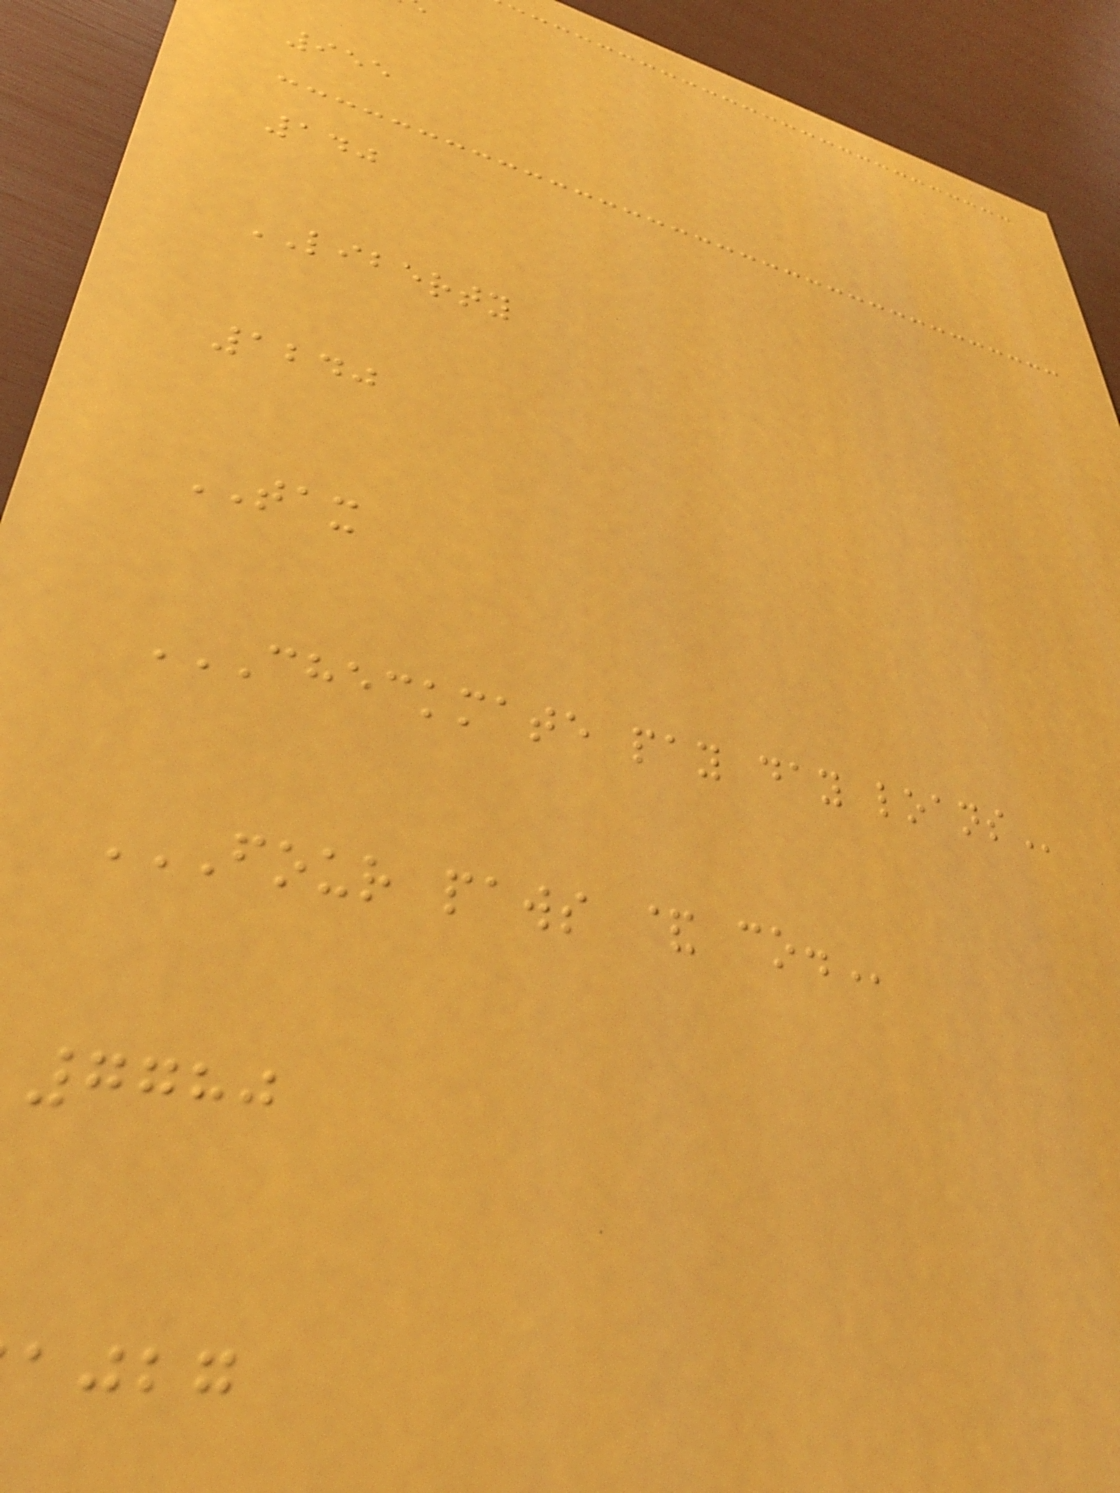955
140
LIBERTY
1240
TAX
CHECKMATE PAY DAY LOANS
FOUR PAWS & CO.
7780
ajbg
